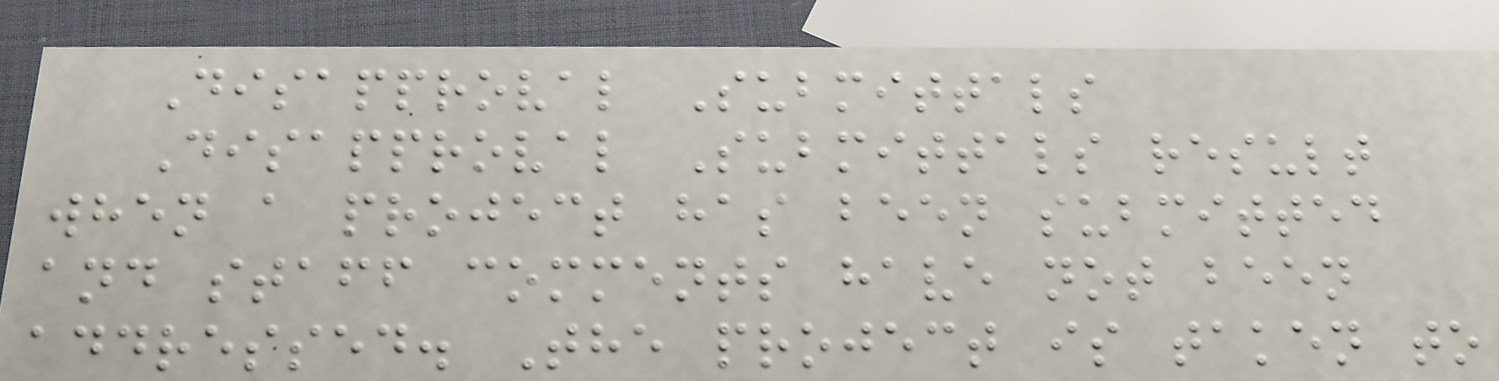Disapproval Submittals
Disapproval Submittals result
when a project has been submitted
and staff comments have not been
addressed. The project is taken to
